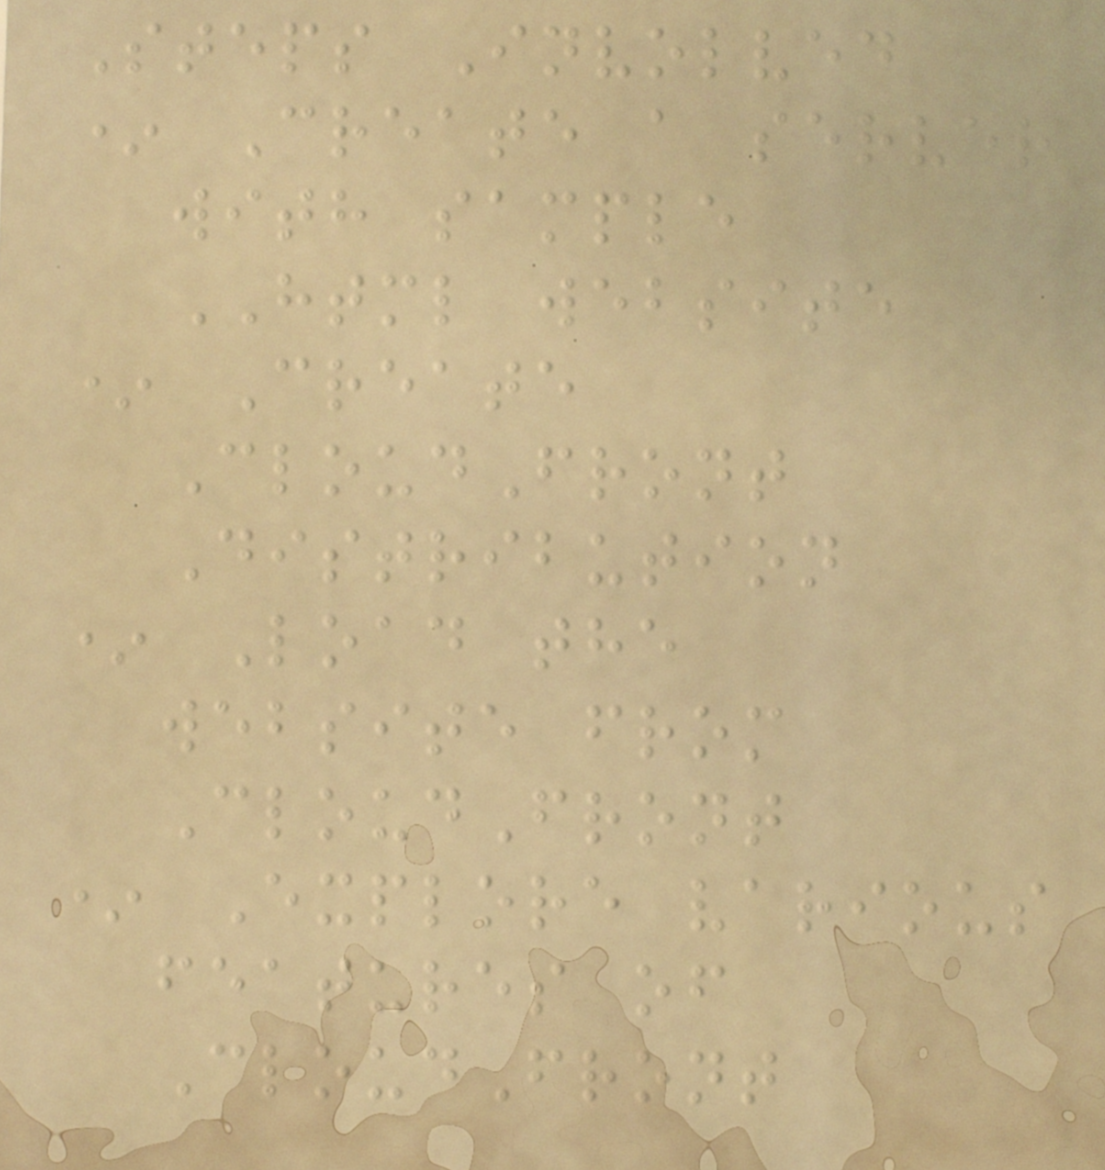Steps Involved
* Create a server
with sample
HTML website
* Create
CloudFront
Distribution
* Load the
website from
CloudFront
* Explore various
features of
CloudFront
